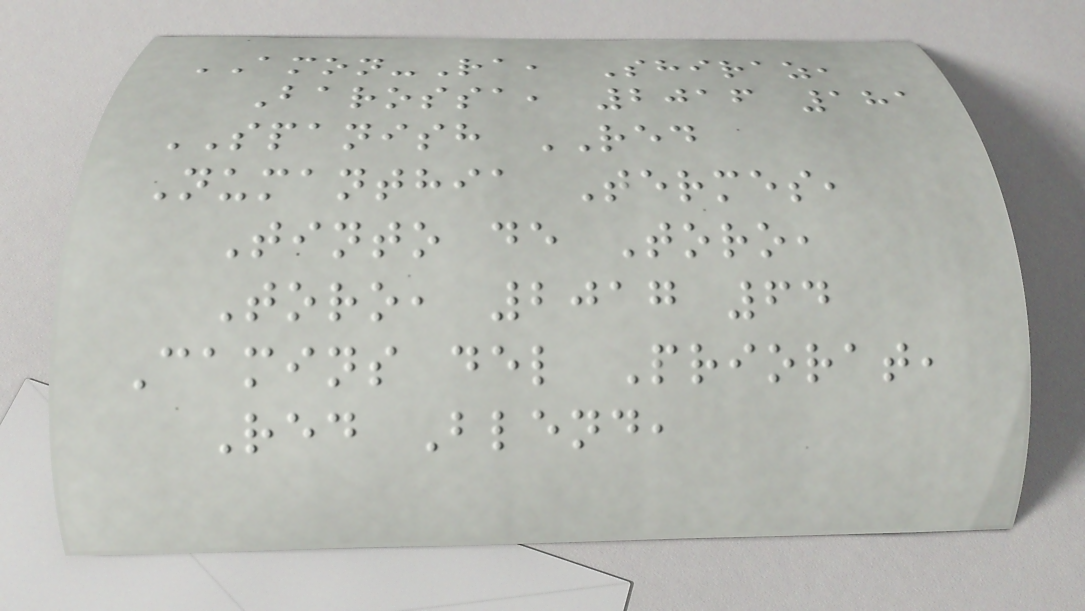AMON-Ra, Shiraz,
Barossa, 2016 181
SPANISH RED
Numanthia Termes,
Tinto de Toro,
Toro, 2017 64
Camins del Priorat,
Red Blend,
